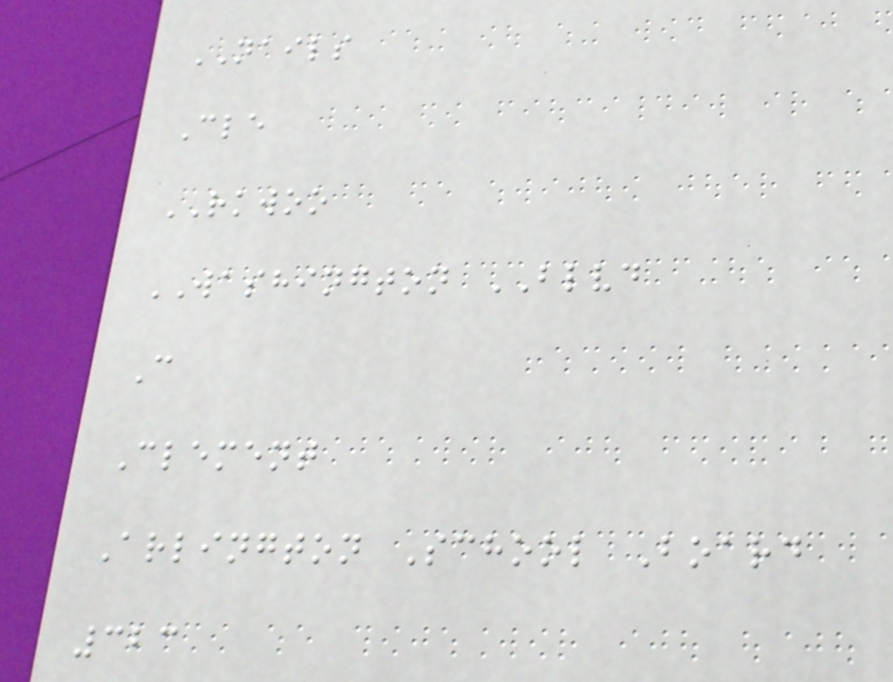NAILS
Cle
RKWOO
WASHINGTON BLVD
C
Clement
Arlington School Board
323
